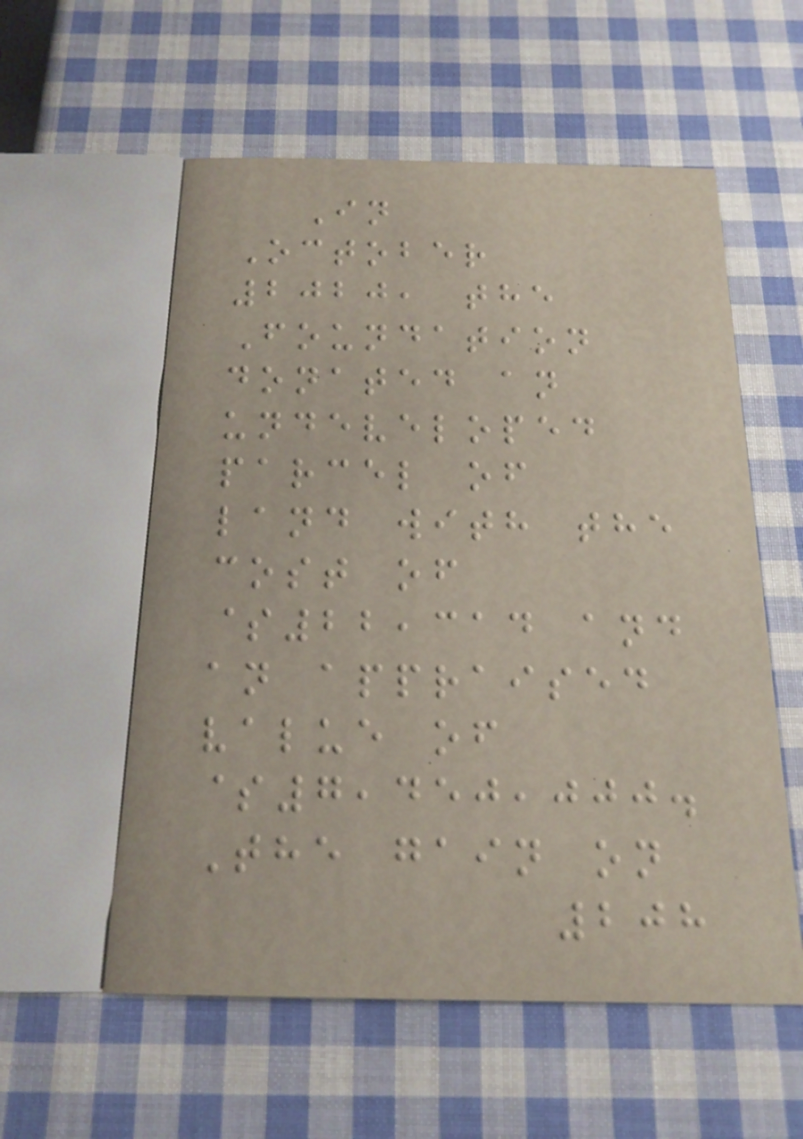In
October
2020, the
Foundation
donated an
undeveloped
parcel of
land with the
cost of
$22,314 and
an appraised
value of
$7,450,000.
The gain on
208
